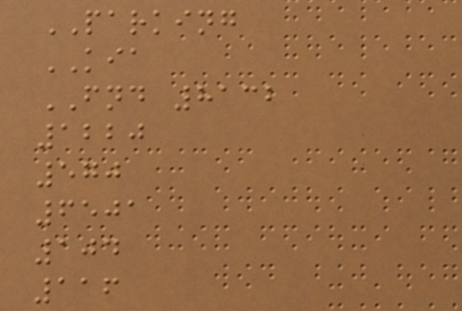PARKING
KIA
FND 8132
1220
570
6501
104
116
